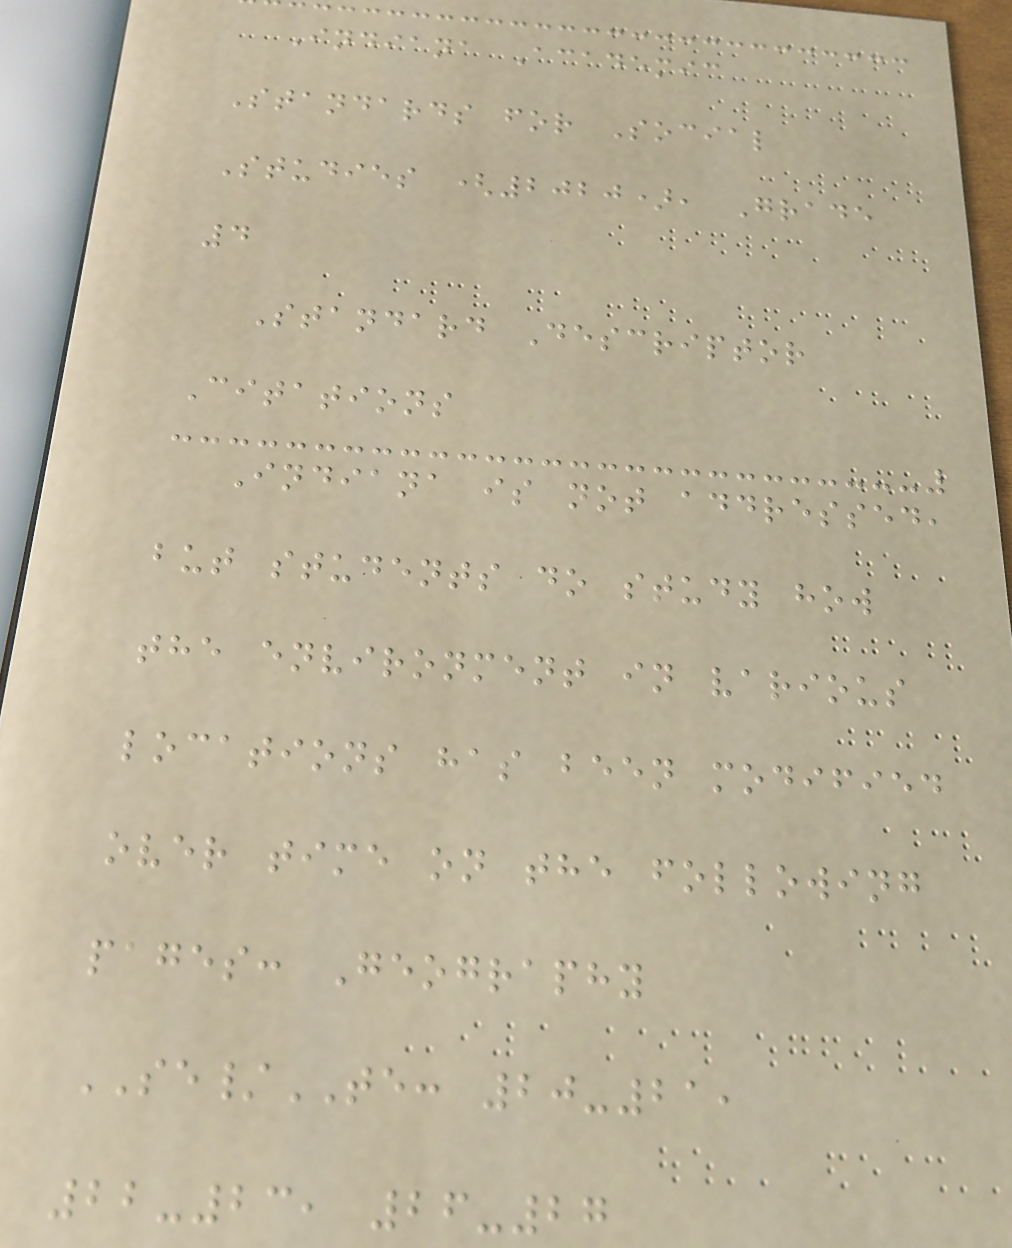Indiana Academic
Standards for Social
Studies (2020), Grade
4
Standard Descriptor
Citations
Indiana is not addressed,
but students do study how
the environment in various
locations has been modified
over time on the following
pages: Geography
SE/TE: 20-21,
22-23, 26-27
